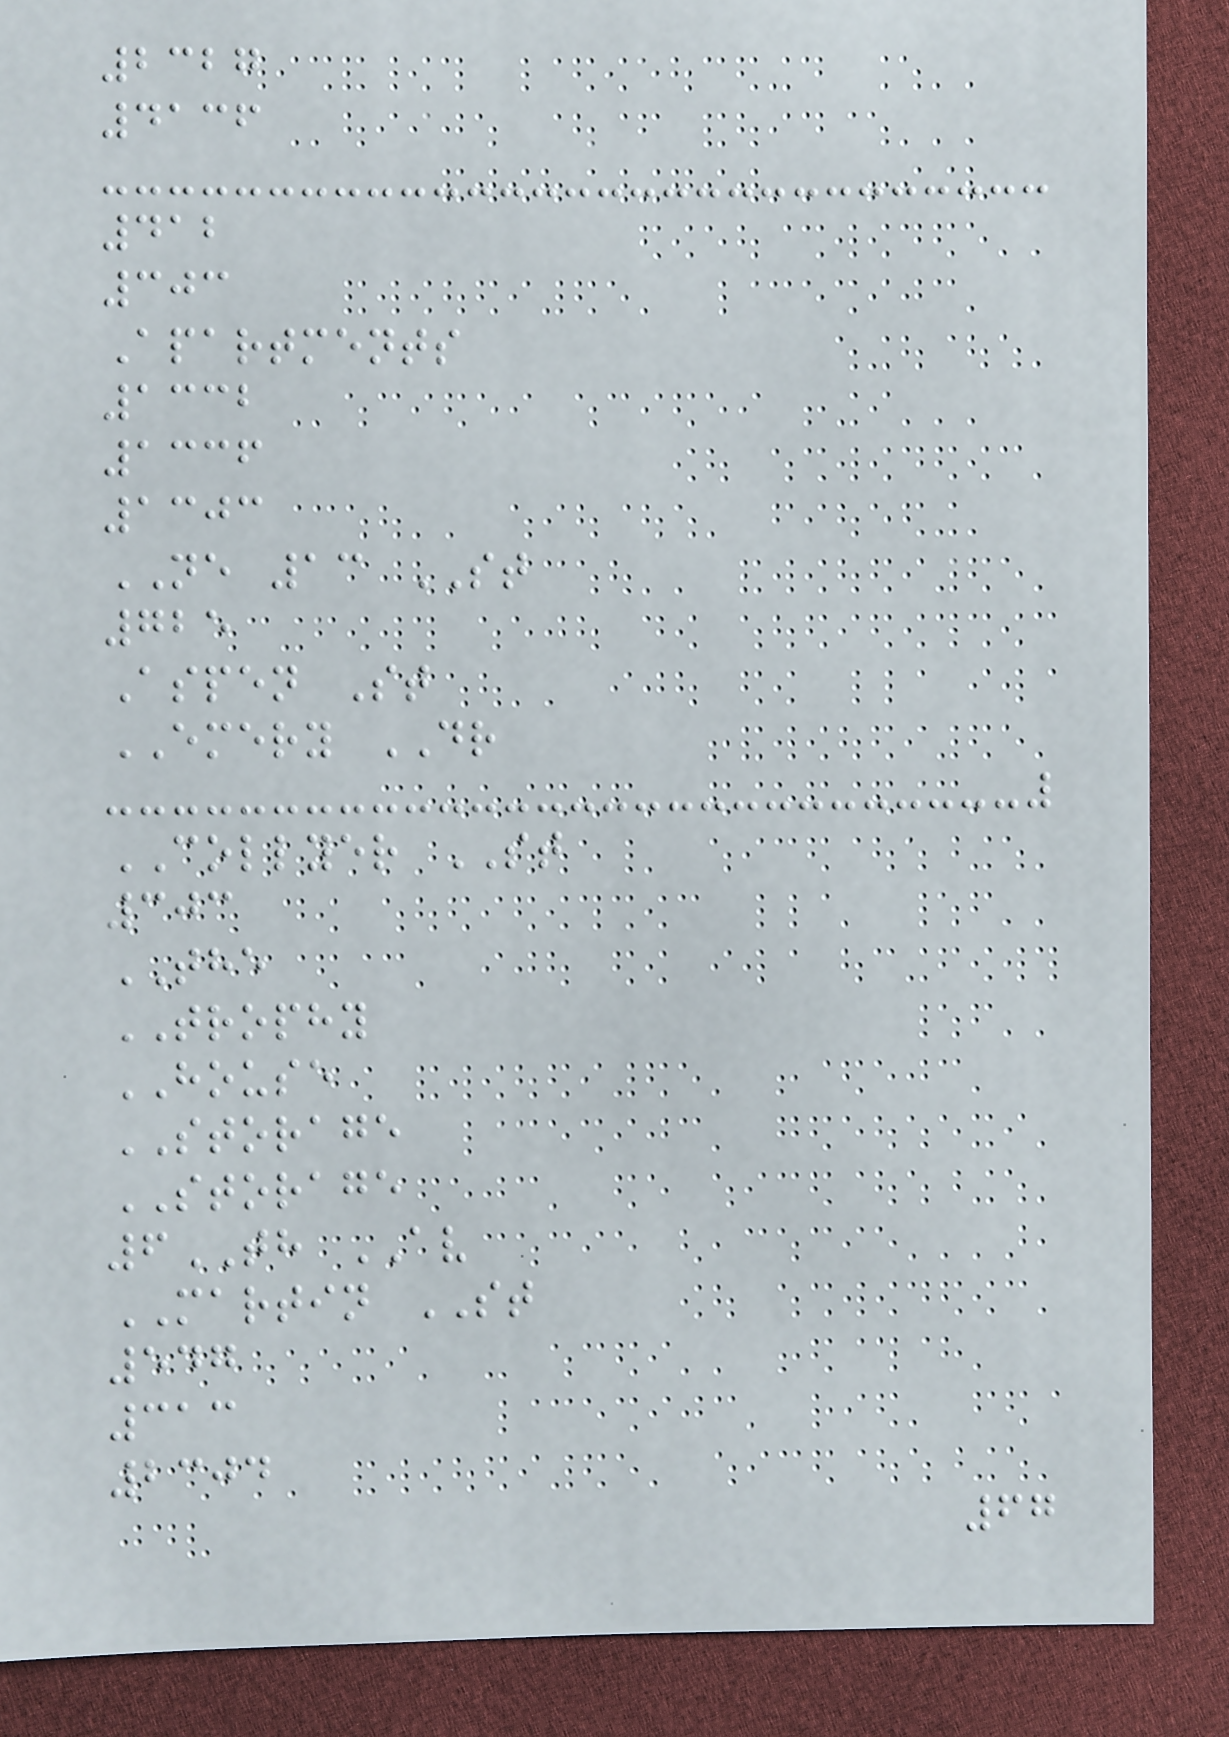2327
4136
412
303
Apartments
1332
1336
1303
NE 13 ST
725
Aspen St
EMERY DR
COLLYER ST
303
THE
TROPHY
HOUSE
STORAGE
STORAGE
6TH AV
MARTIN ST
547
313
2304
67
